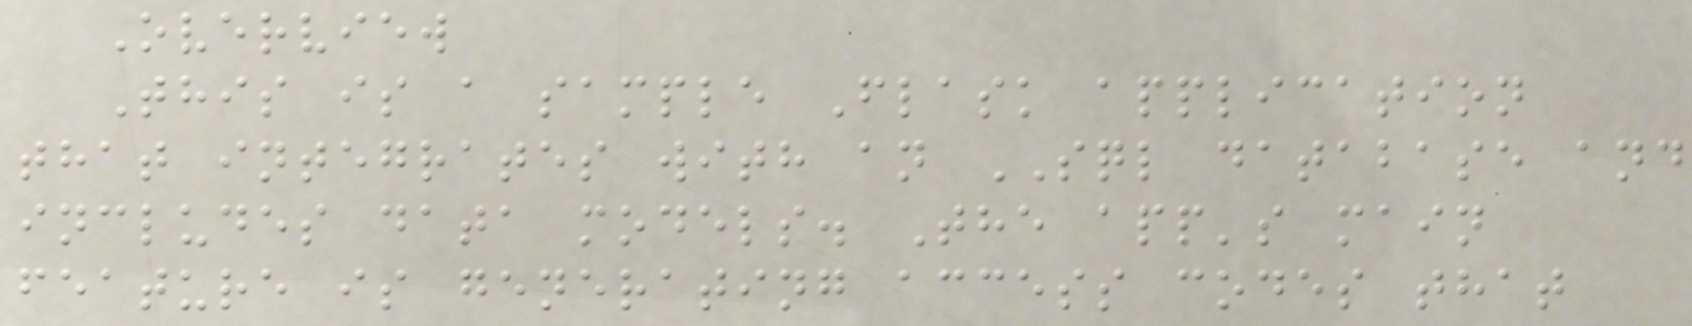Overview
This is a sample Flask application
that integrates with an SQL database and
includes data models. The app's main
feature is generating access codes that
